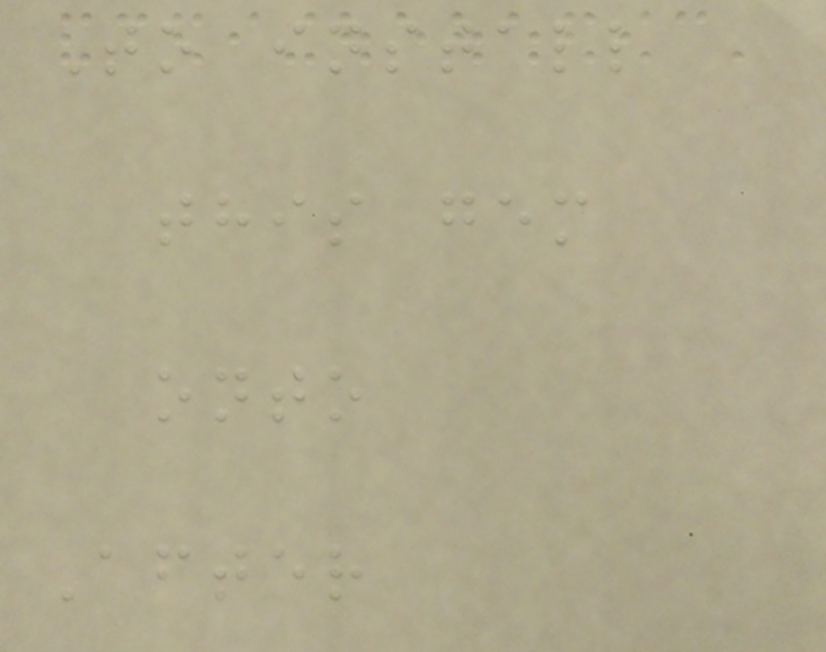To install
this gem
onto
After
